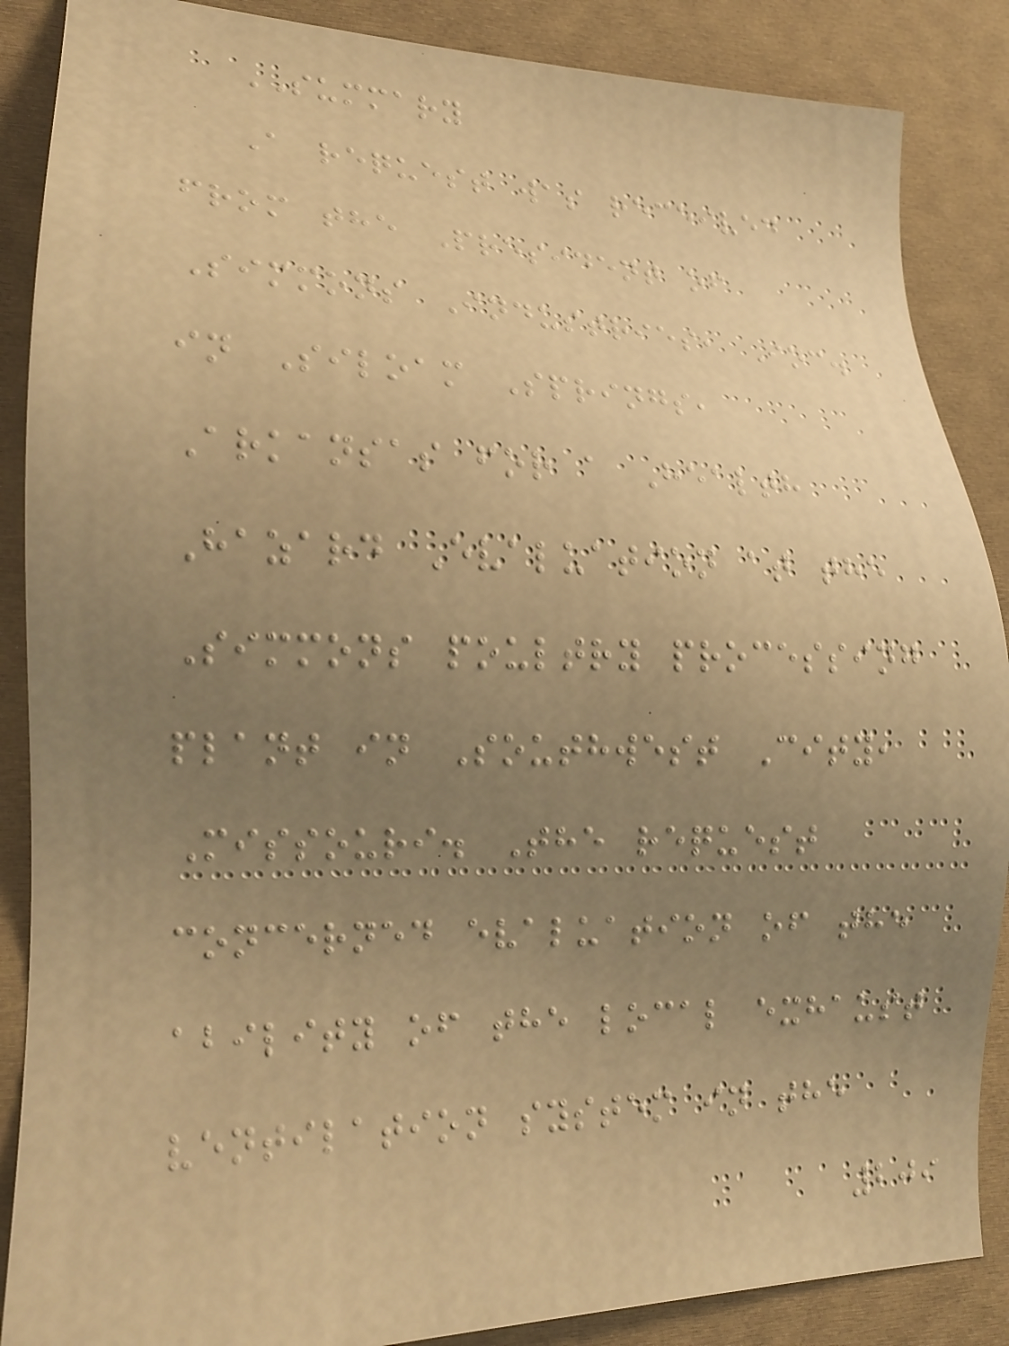SUMMARY
A request was received
from the President of
Simmons Industries, Inc.
in Siloam Springs,
Arkansas for a Health
Hazard Evaluation at the
Simmons poultry processing
plant in Southwest City,
Missouri. The request
concerned evaluation of the
ability of the local exhaust
ventilation system in the
209
